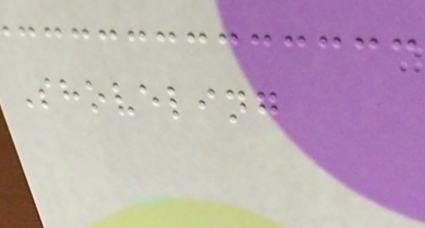Shoveling
